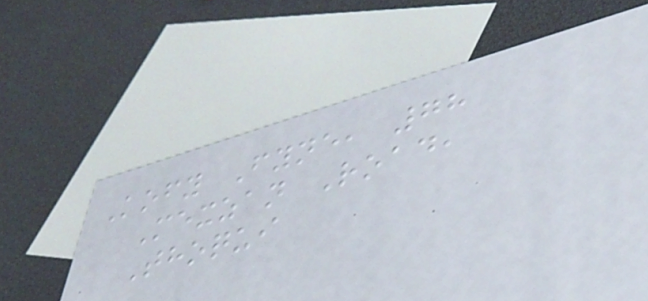Kofy Fyne, 78
Mexzan Road,
Thoqui
